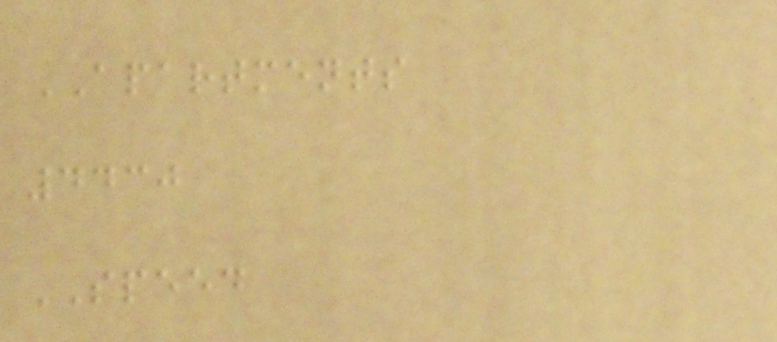APARTMENTS
4430
SPEED
